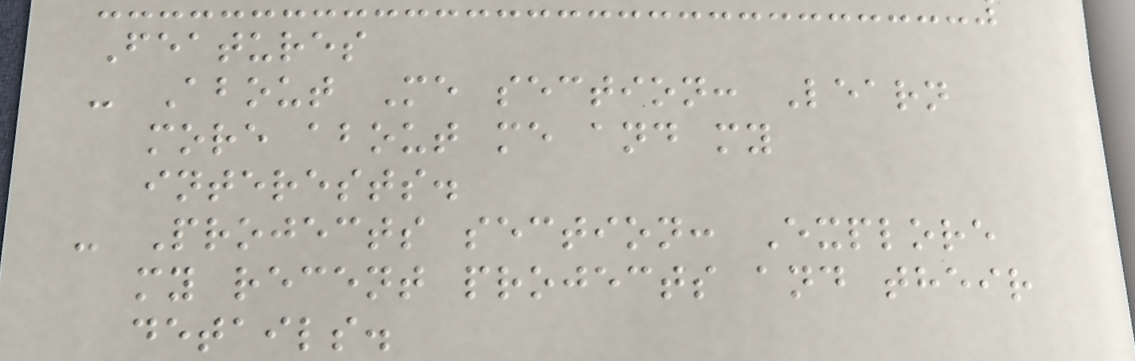Features
- About Me section: Learn
more about me and my
interests.
- Projects section: Explore
my recent projects and their
details.
